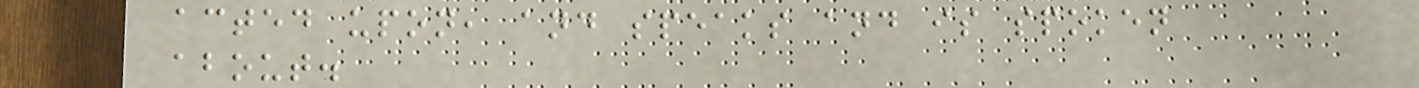acted upon, and speaks and is spoken
about.
